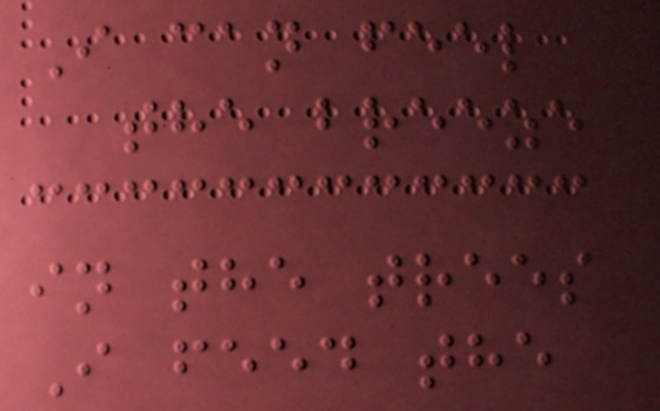I can feel
the breeze
in the trees
I feed the
